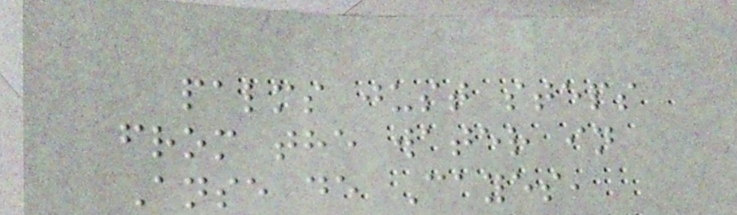palms just steps
from the water in
Anse de Cayes,
